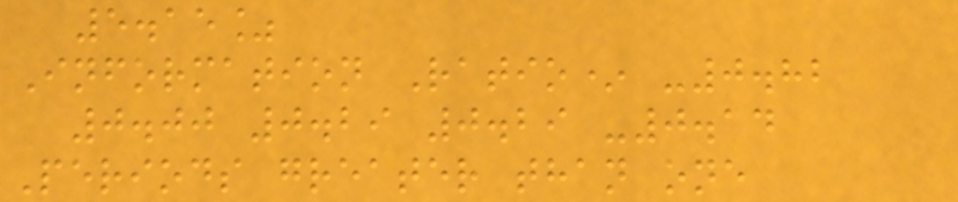5.15%
Information Ratio* -0.82
0.00 0.29 0.29 -0.14
Periods greater than one
